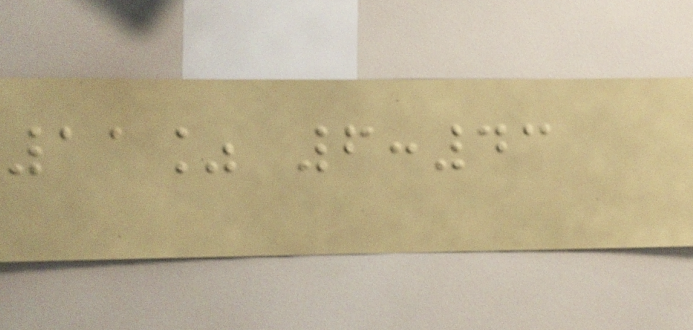11% 6:43
